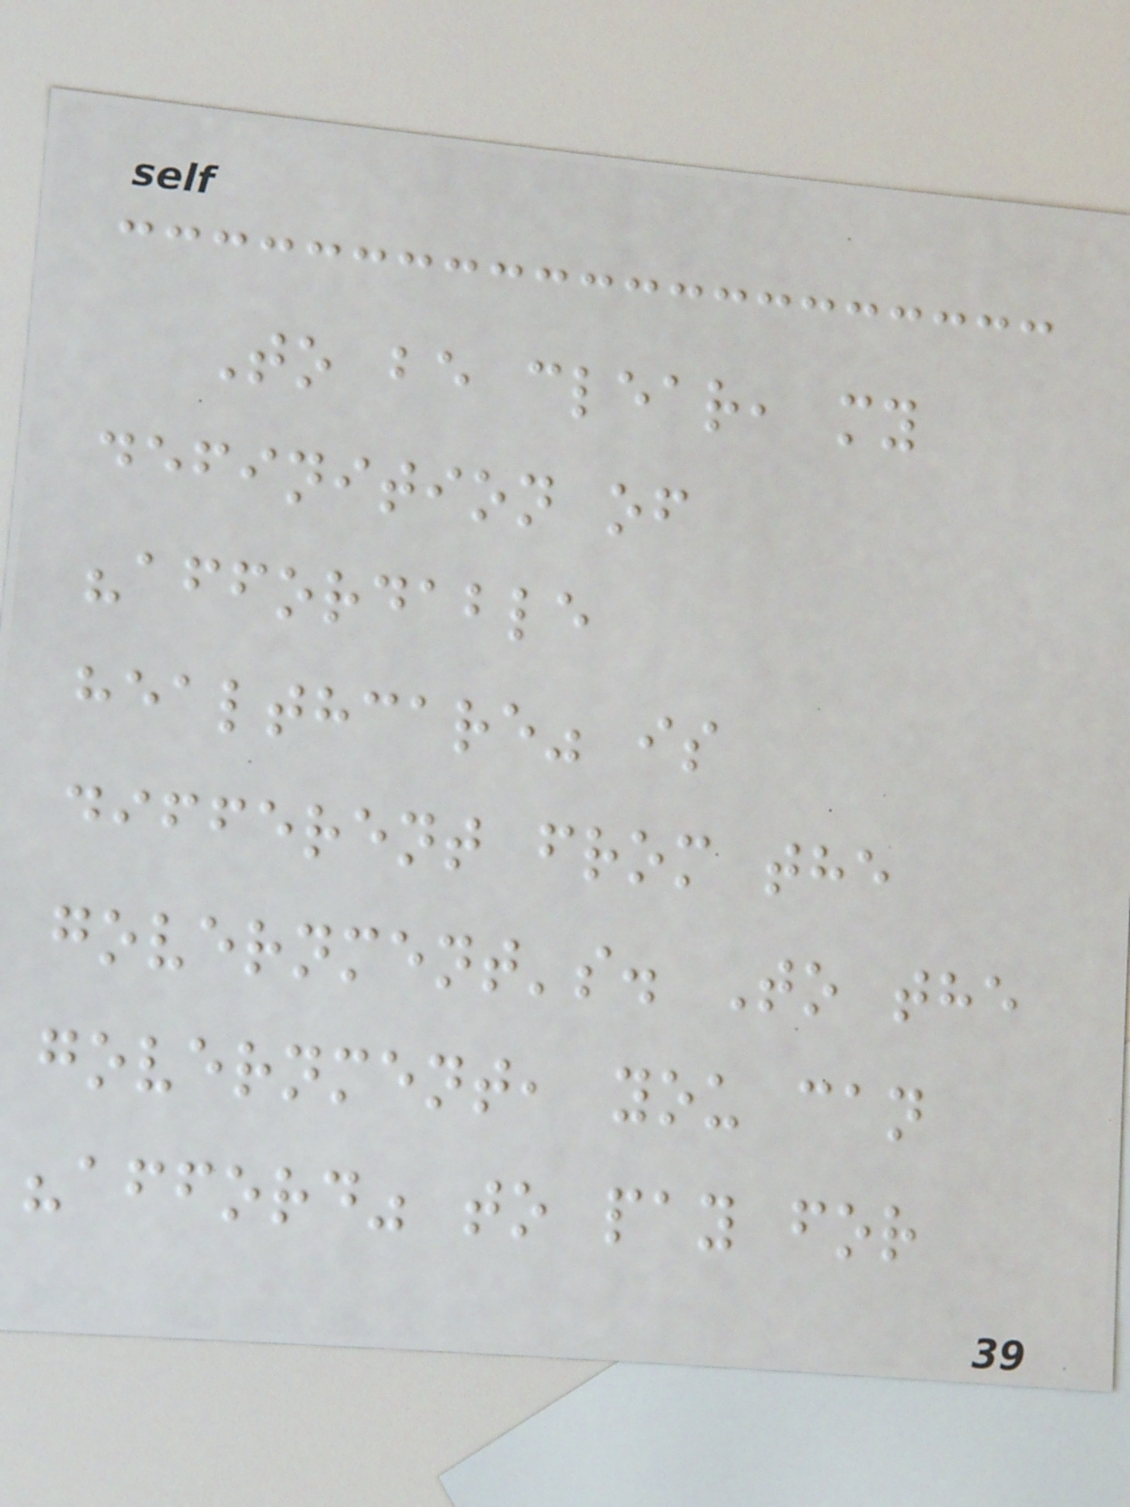To be clear, my
definition of
"affordable
healthcare" is
different from the
government's. To the
government, you can
"afford" to pay for
